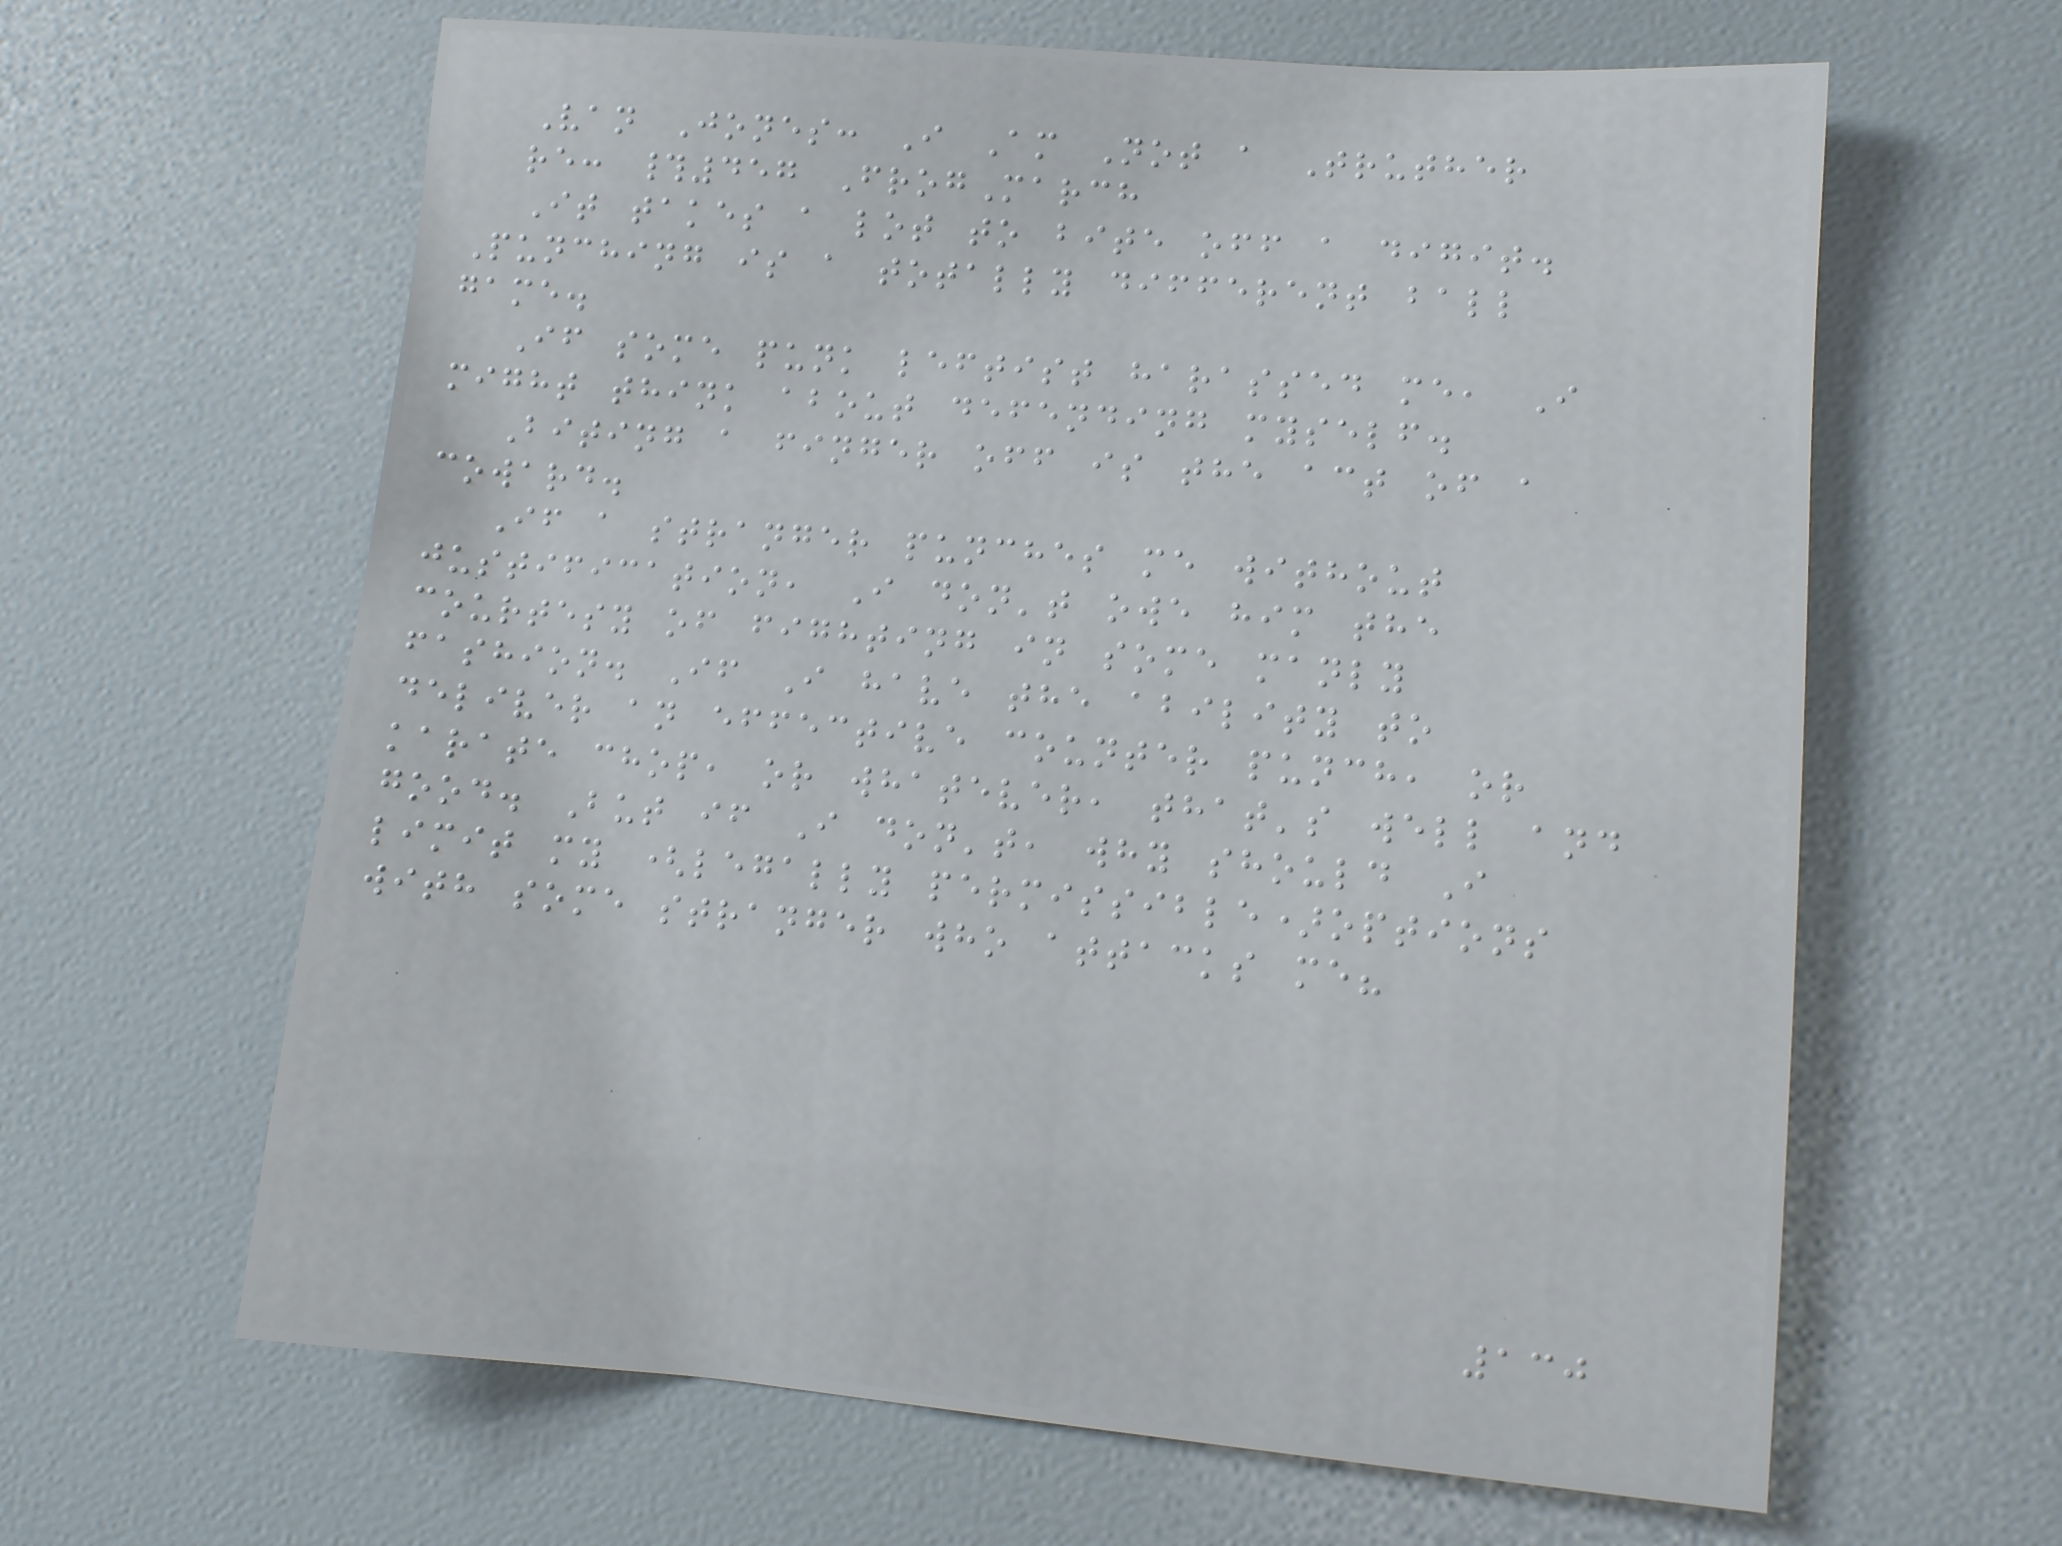Van Jones: I Am Not a Truther
re: #457 FrogMarch
It takes a lot to bite off a digit.
Punching is a totally different ball
game.
If some punk leftist harassed me, I
might think about defending myself.
Biting a finger off is the act of a
coward.
If a stranger punches me without
justification, I don't owe him the
courtesy of fighting in some manly
fashion. If I have the ability to
deliver an effective counter punch, or
karate chop, or whatever, that's well and
good. But if I don't, why should I
limit my (legally permissible)options
with some stranger who attacks me?
130
